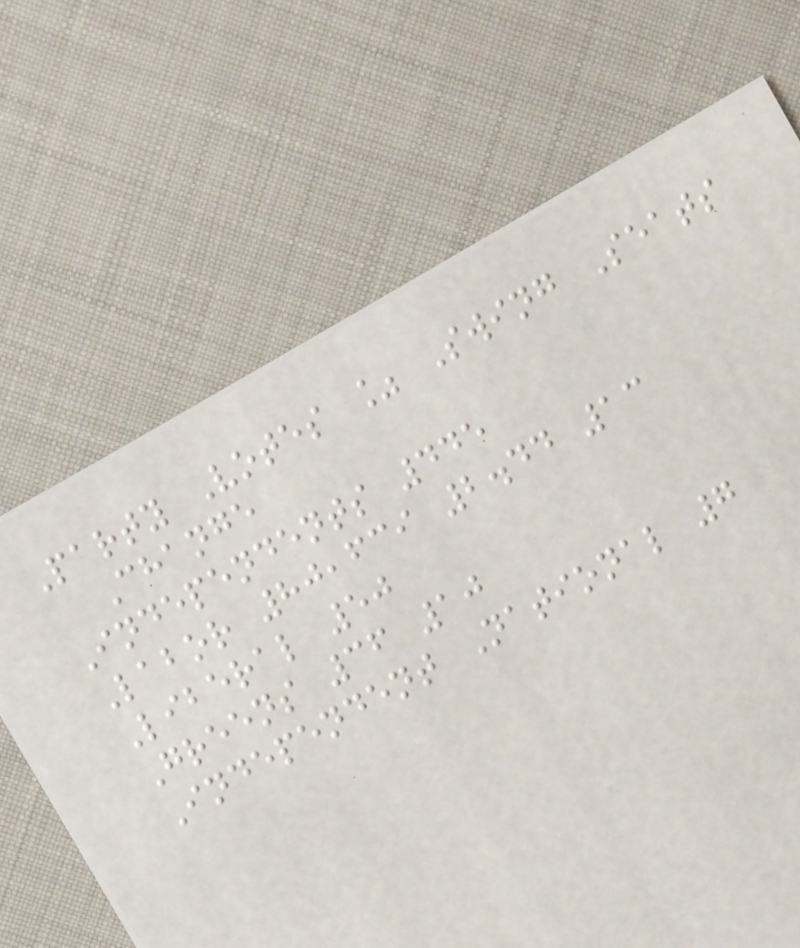Party Votes % Swing Seats
Change
Independents 445
Labor 80,639 2.44 13
Liberal 50
Greens 36 10
Independent National 7
